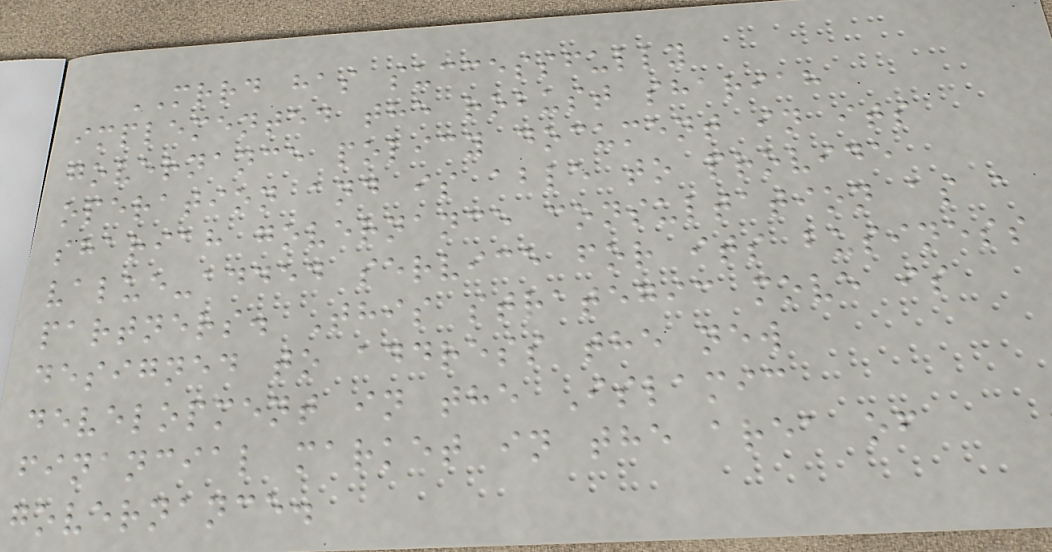MRRD has successfully
implemented the robust shariah
governance policy document in its
operation and is able to provide
shariah governance consultation as a
value-added service for its business
partners. This strategic move is
designed to address the new
development in the Islamic
financial market in the area of
governance.
